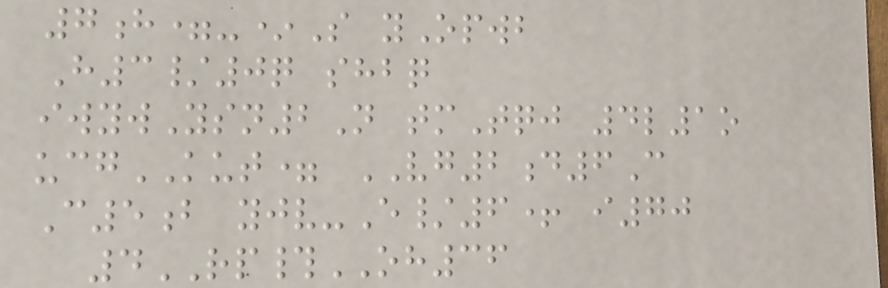7h=-*S yOpwb
H3/0q shbq
iwywYsn2N tmTqj 4l1o
ucgKUT= VG2d6C
C5b yjv-E/6+ i70
4RP#OH36
